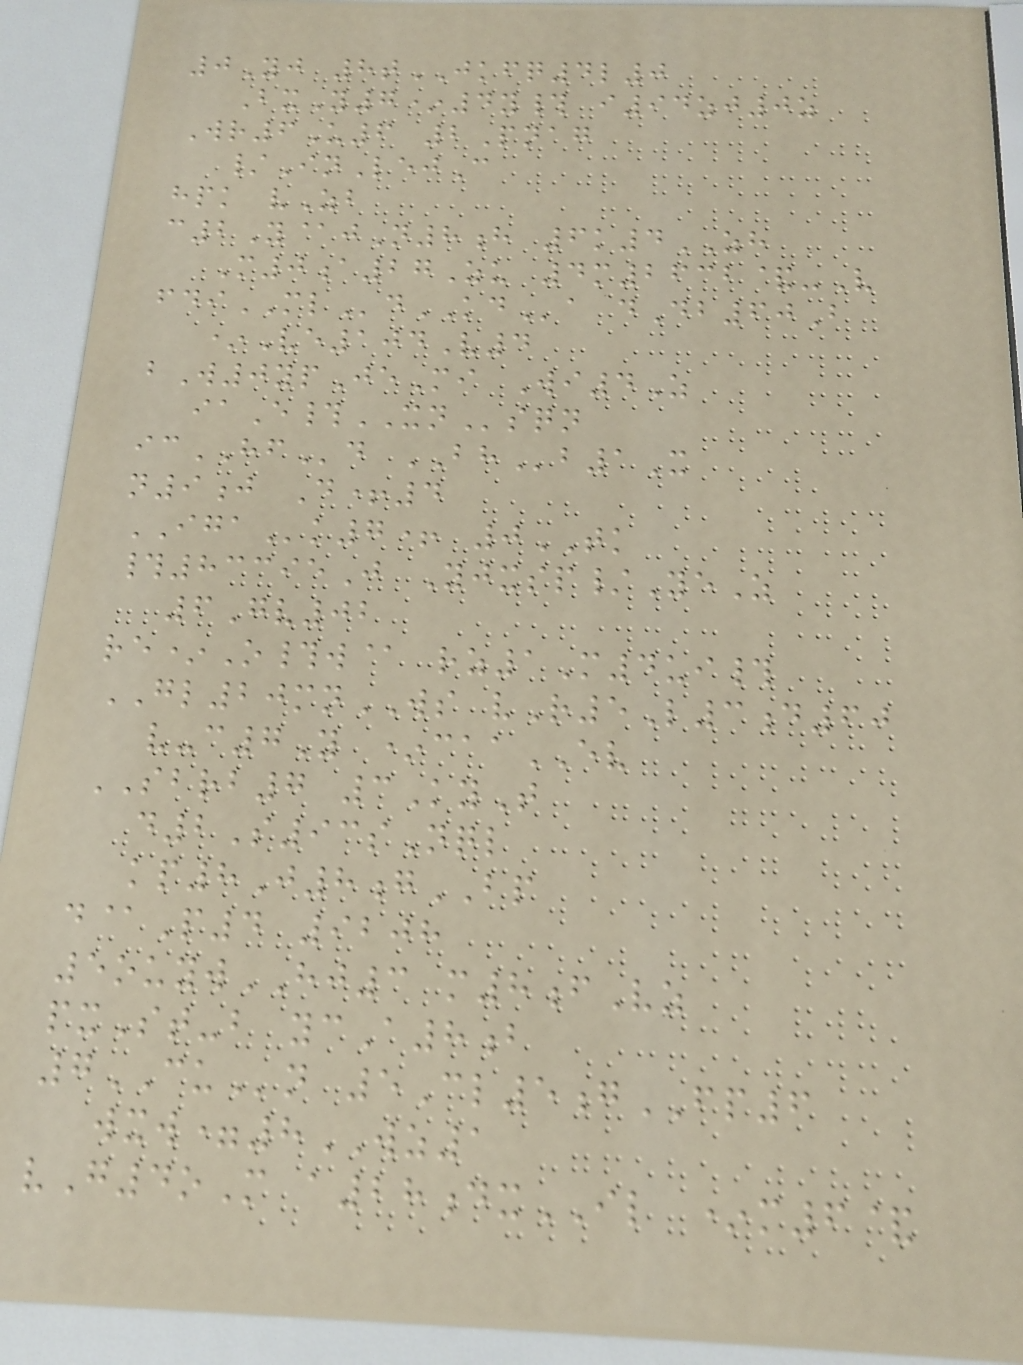0Yj 8tJKFQ4l0
BxY7*4y# i94zj0z
Wr6U6 2Pnag
/InLejC
hpk vZb
c2Y@jN8h 6k4ZH
M0a27Zu 4m2632&-V
fdiMLdKDa dDb60B
*Ve104V4
bW0ypJeMi Wi4Z
iaE#XNsqn
icHFd BHb1X
n9j D+4
IGAk7+ 0TK
#83395J Yjxsp/YeZ
6Gv02
re*O#w@ rz1M4ui#
GL20mnWS vR5L3d60
v-c7Y *caaEV
SBRB7 3KyT
d2S93sNql
kp8J8gBP
d@P4 9208
5ouywHJ3 m8fVz
pxSt-b ycA8b
7CUn 5Cl5gFP6
wxw=8WZ1
vG4oM a28dxIL *m6&
